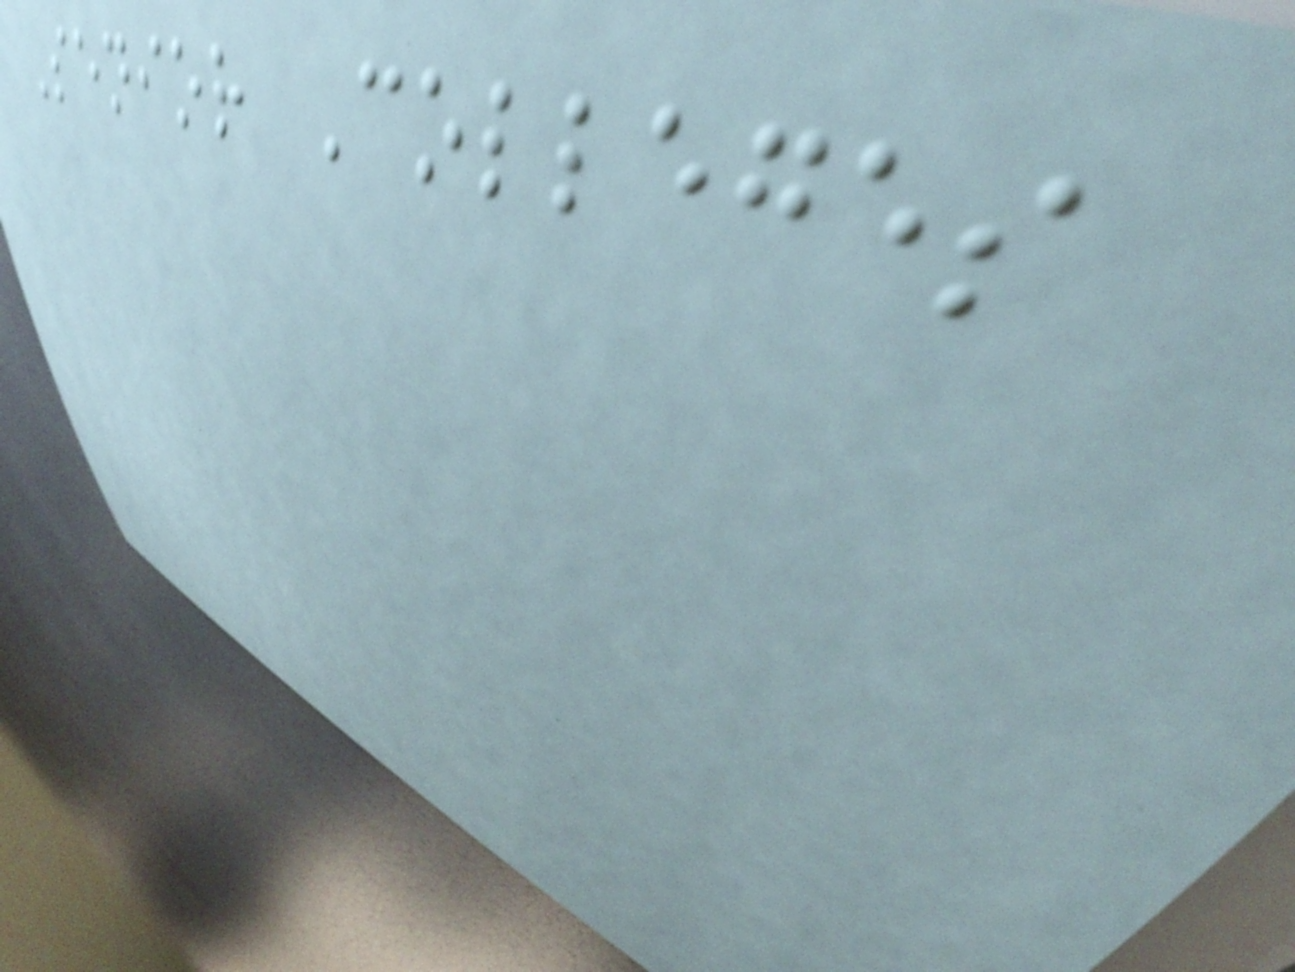Senior Colleges
